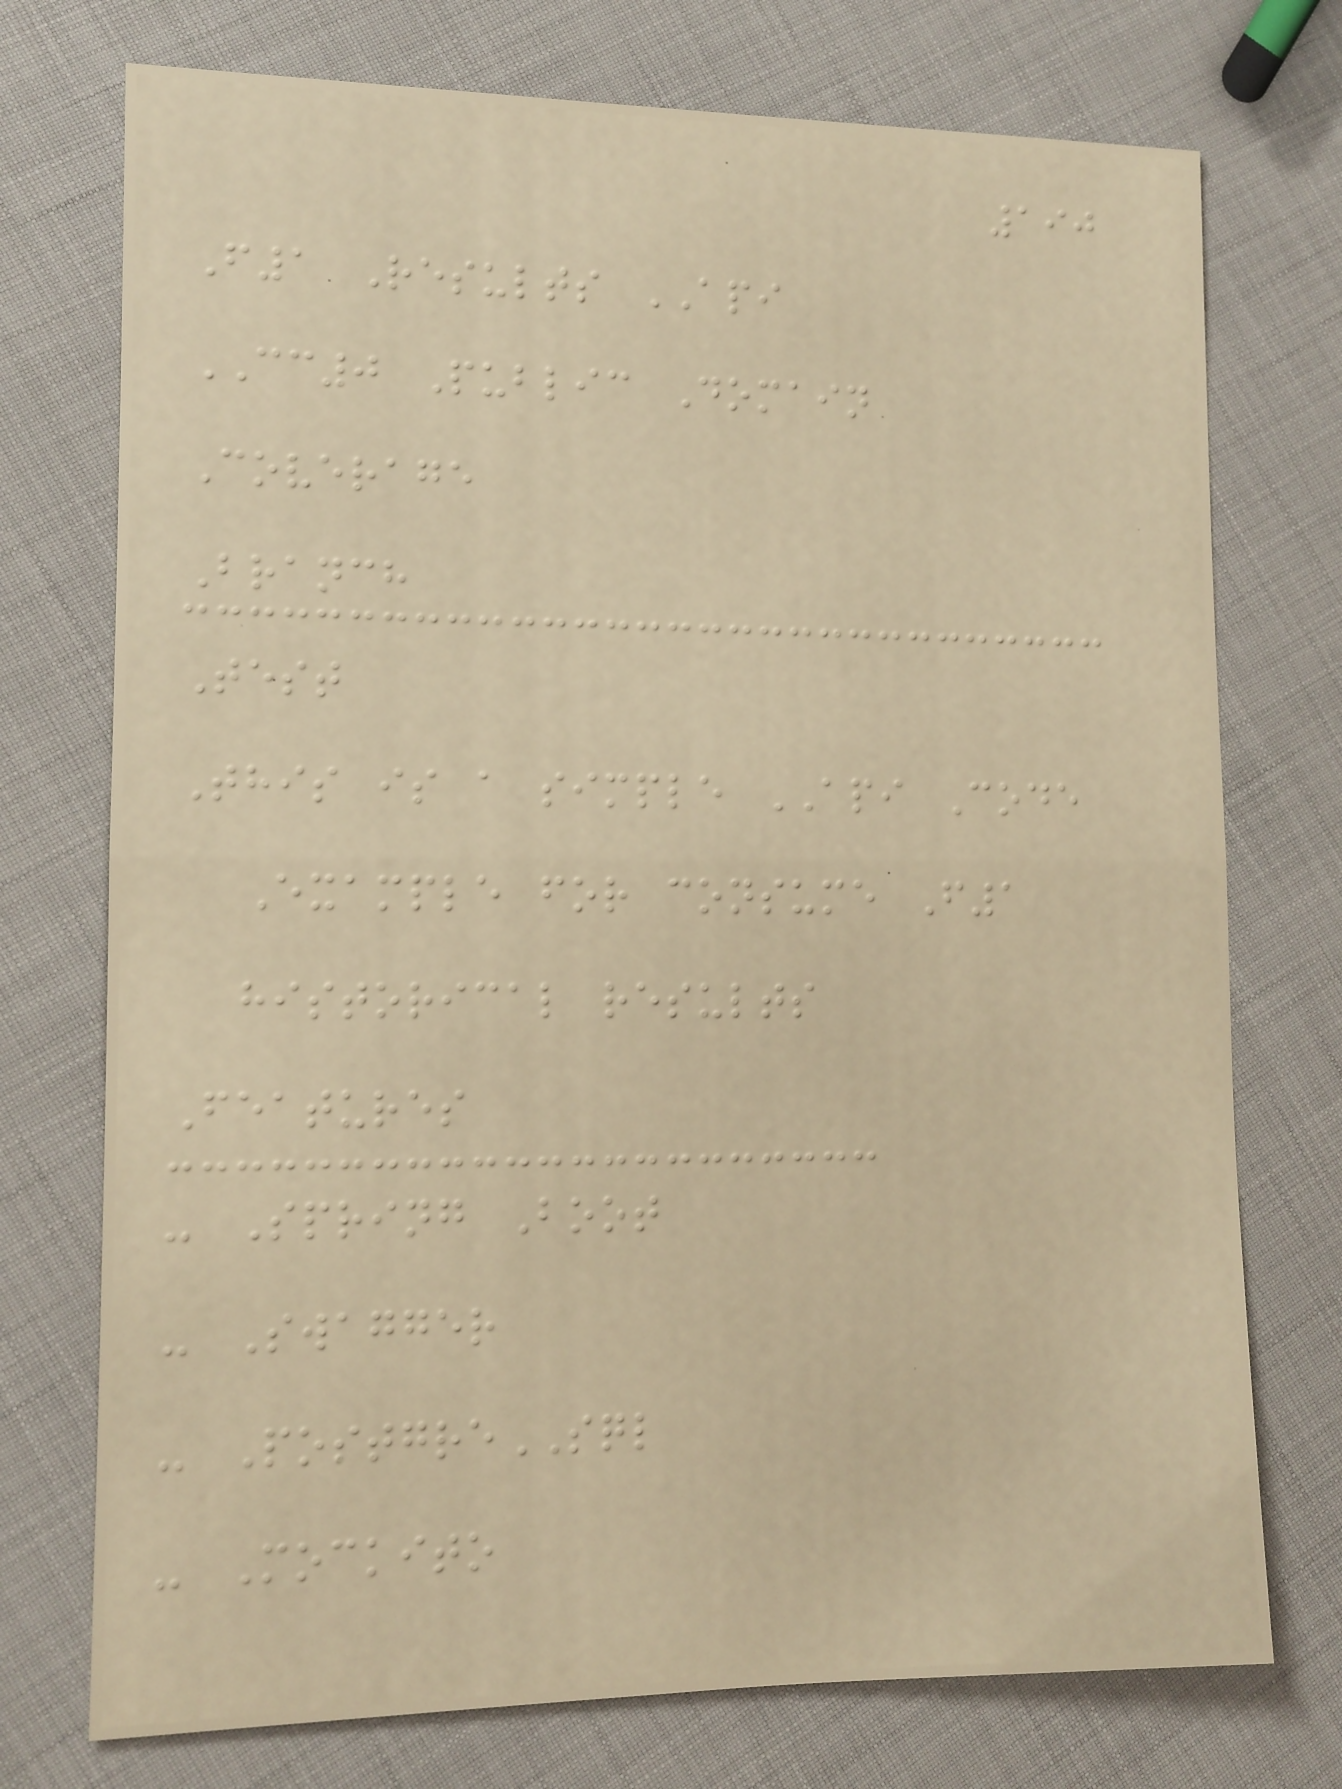190
F1 Results API
CC0 Public Domain
Coverage
Branch
Test
This is a simple API Code
Example for consume F1
historical results
Features
- Spring Boot
- Swagger
- PostgreSQL
- Mockito
